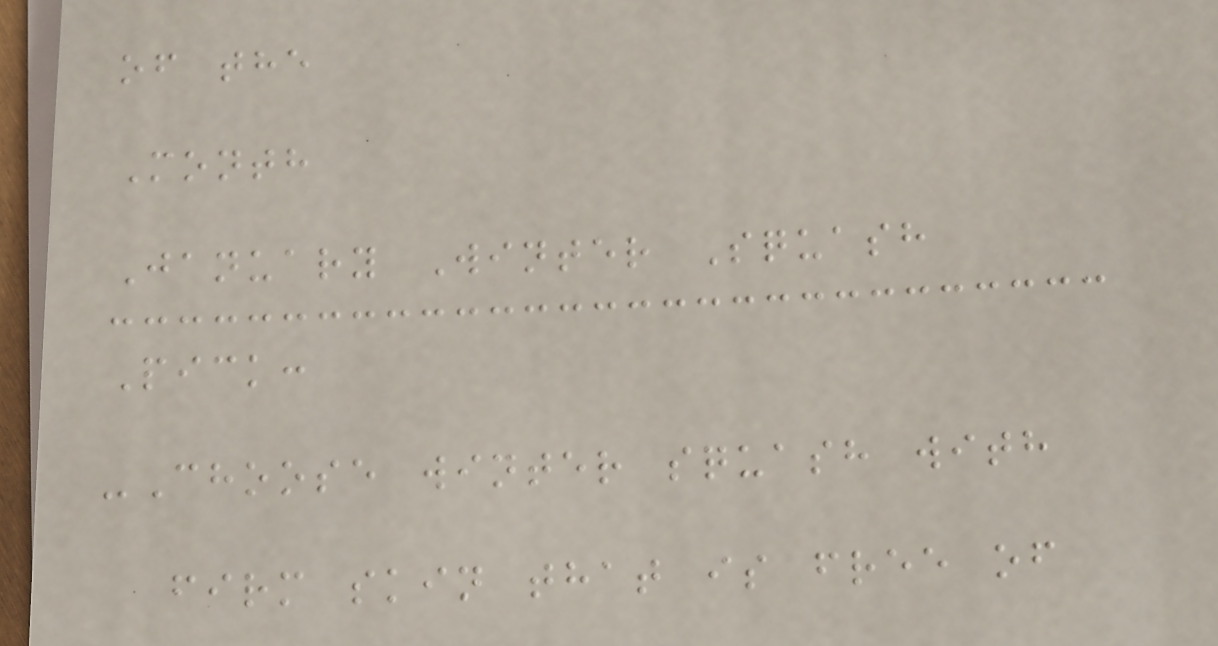of the
Month
January Winter Squash
Pick:
-Choose winter squash with
firm skin that is free of
